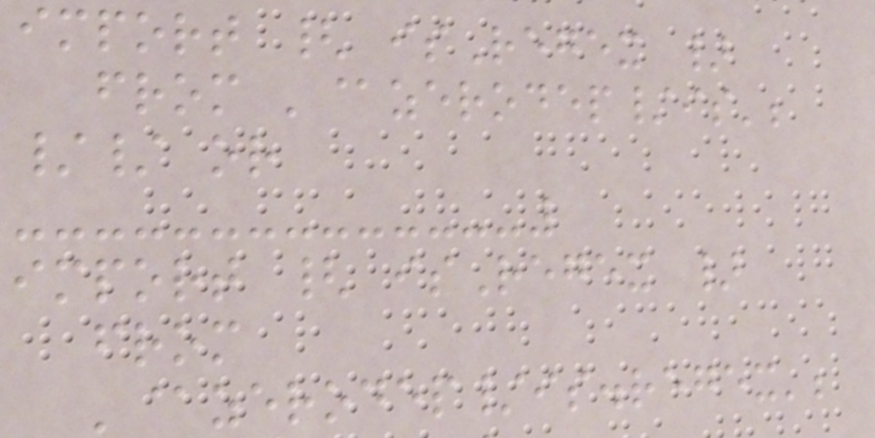import { isRegex }
from '@zerodep/is';
// or
import { isRegex }
from
'@zerodep/is.regex';
